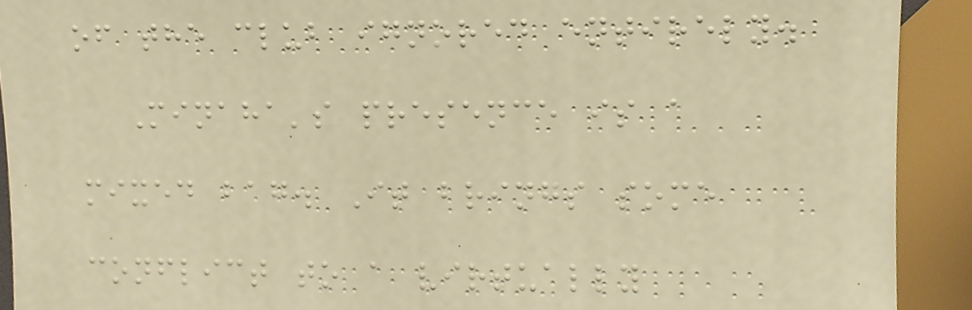of the club ignored entirely.
Minaha's presence is a
mixed bag. It brings some
conflict to a virtually
